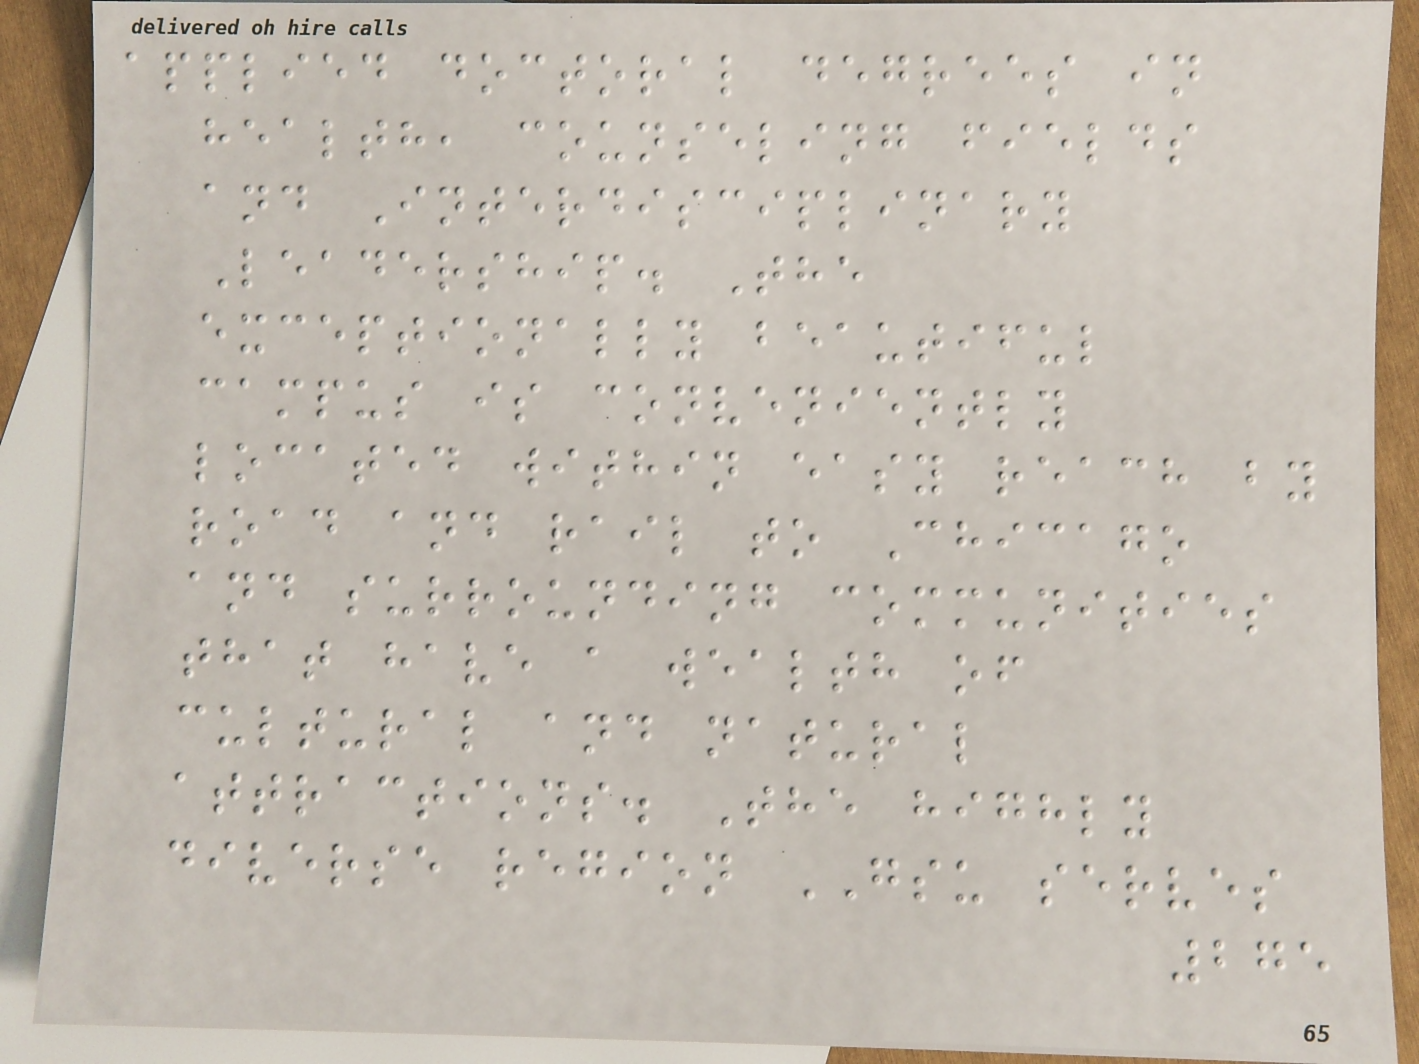applied doctoral degrees in
health, counseling fields
and Interdisciplinary
Leadership. The
exceptionally beautiful
campus is conveniently
located within easy reach by
road and rail to Chicago
and surrounding communities
that have a wealth of
cultural and natural
attractions. The highly
diverse region GSU serves
275
